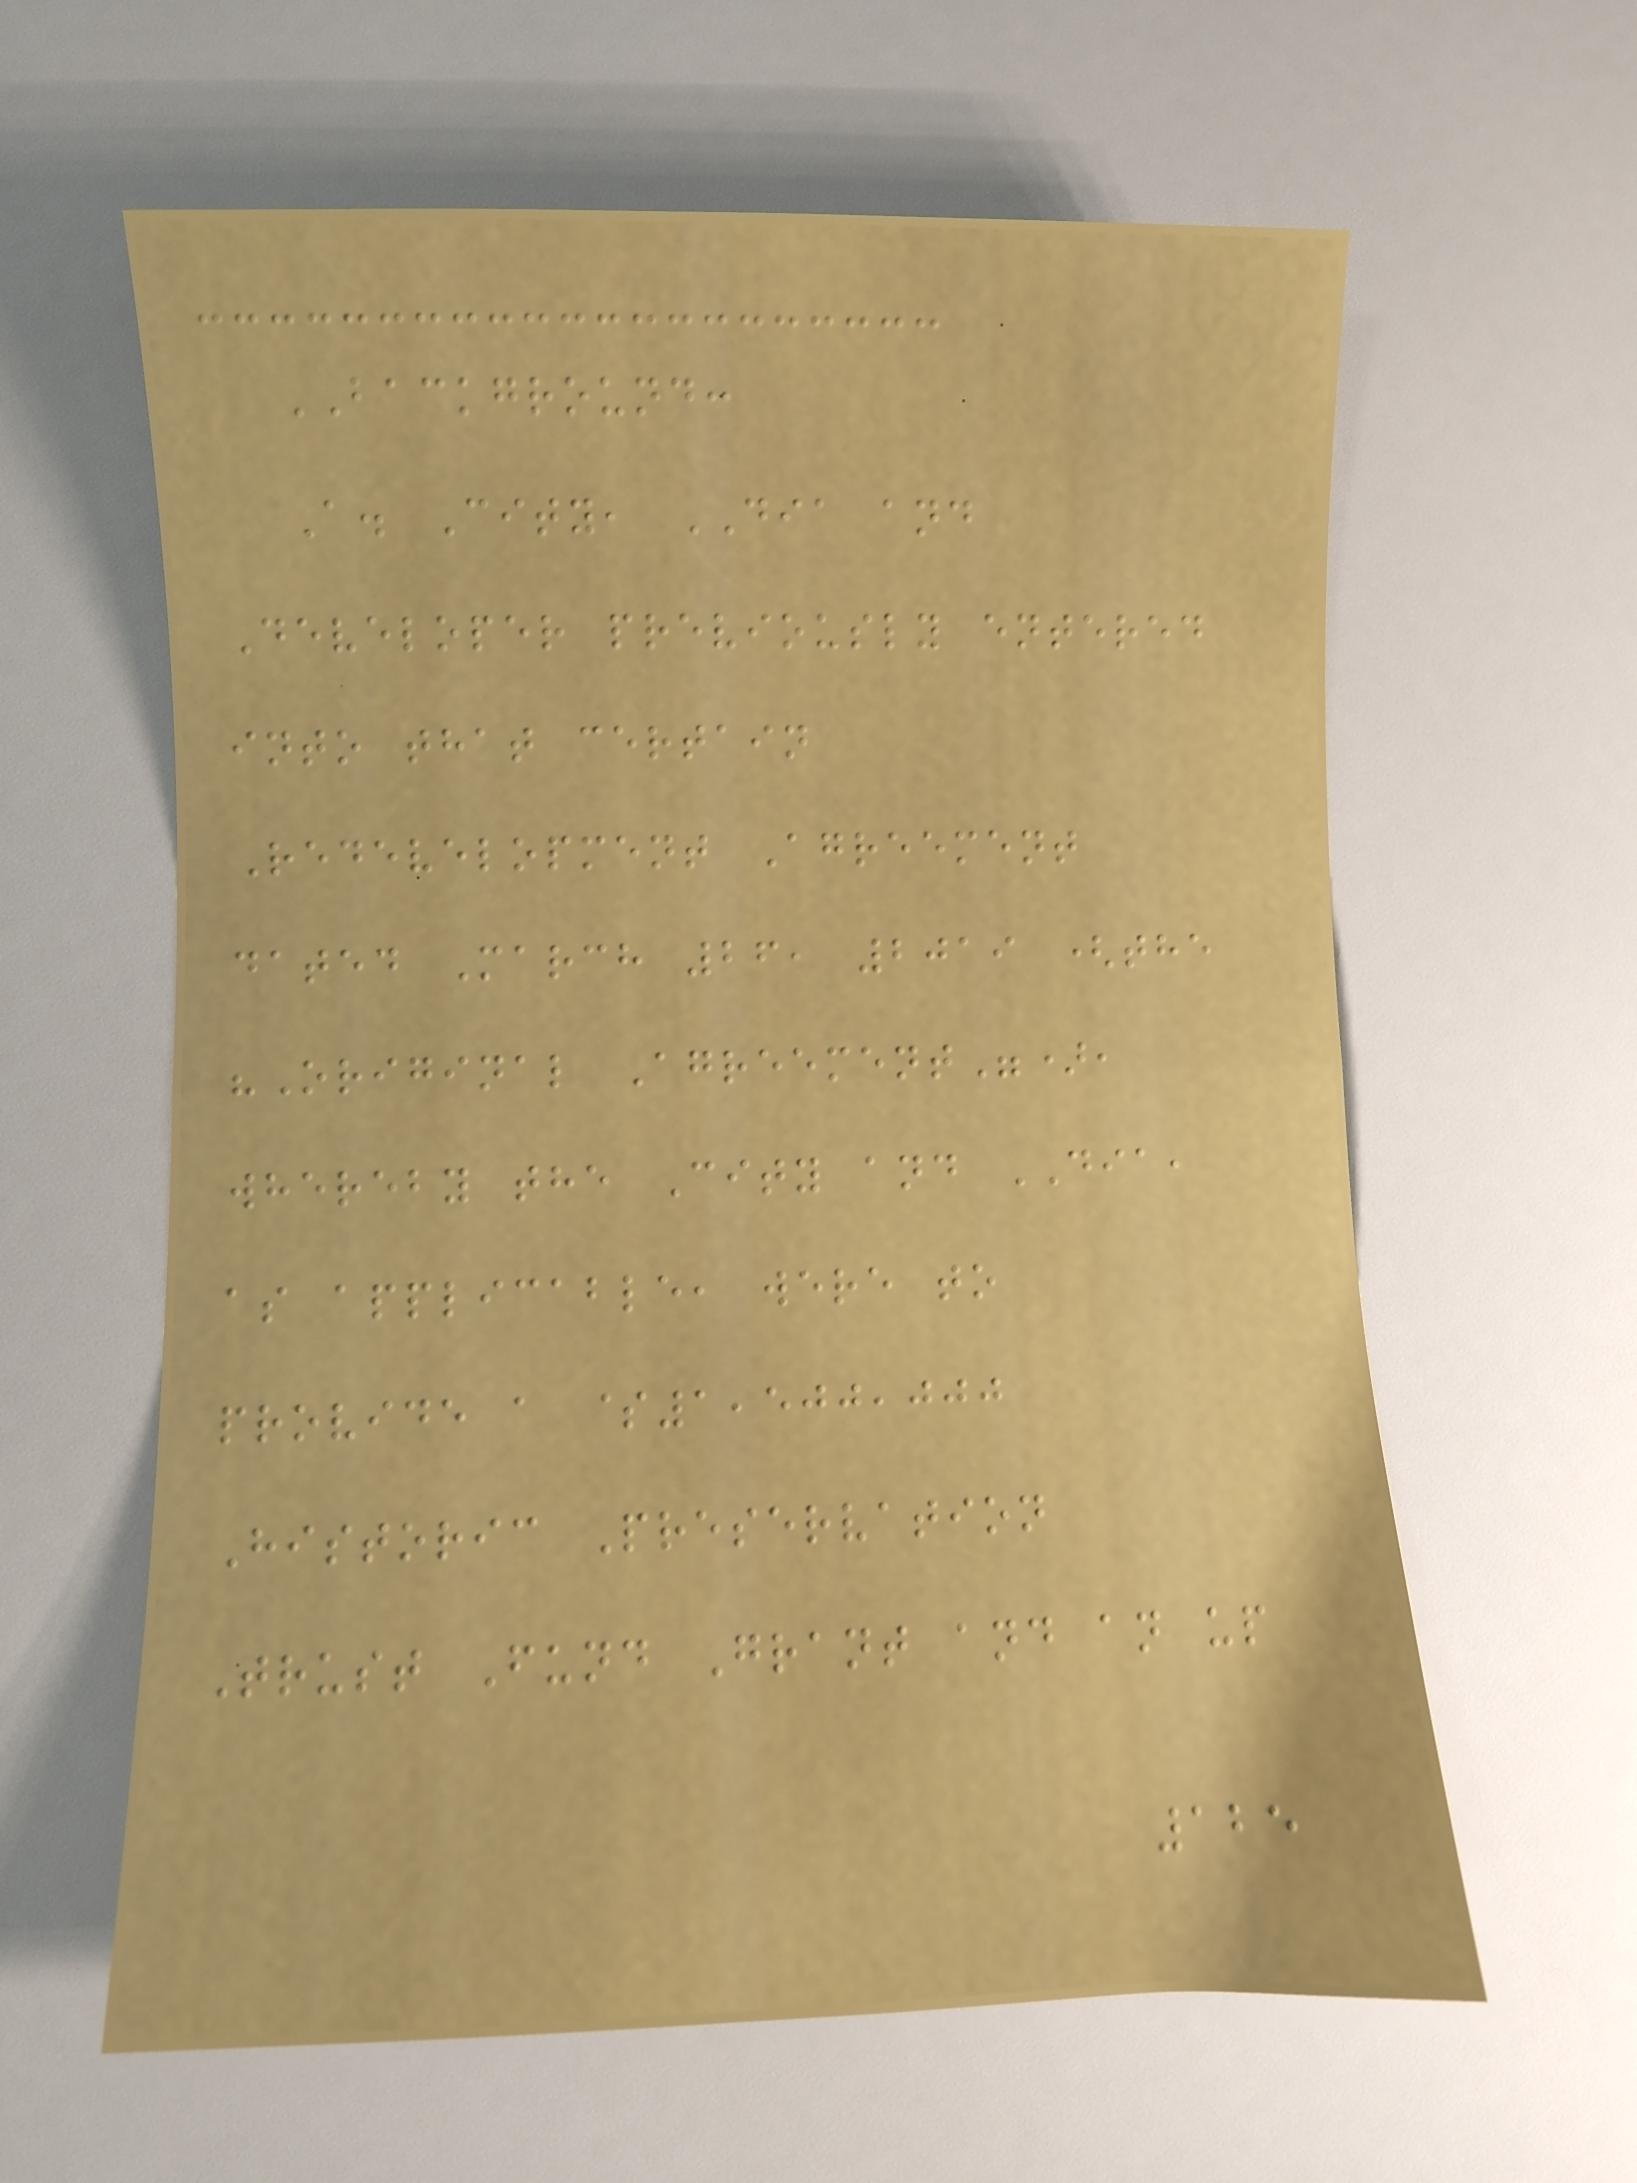BACKGROUND:
A. City, DIA and
Developer previously entered
into that certain
Redevelopment Agreement
dated March 26, 2019 (the
"Original Agreement"),
whereby the City and DIA,
as applicable, were to
provide a $1,500,000
Historic Preservation
Trust Fund Grant and an up
125
